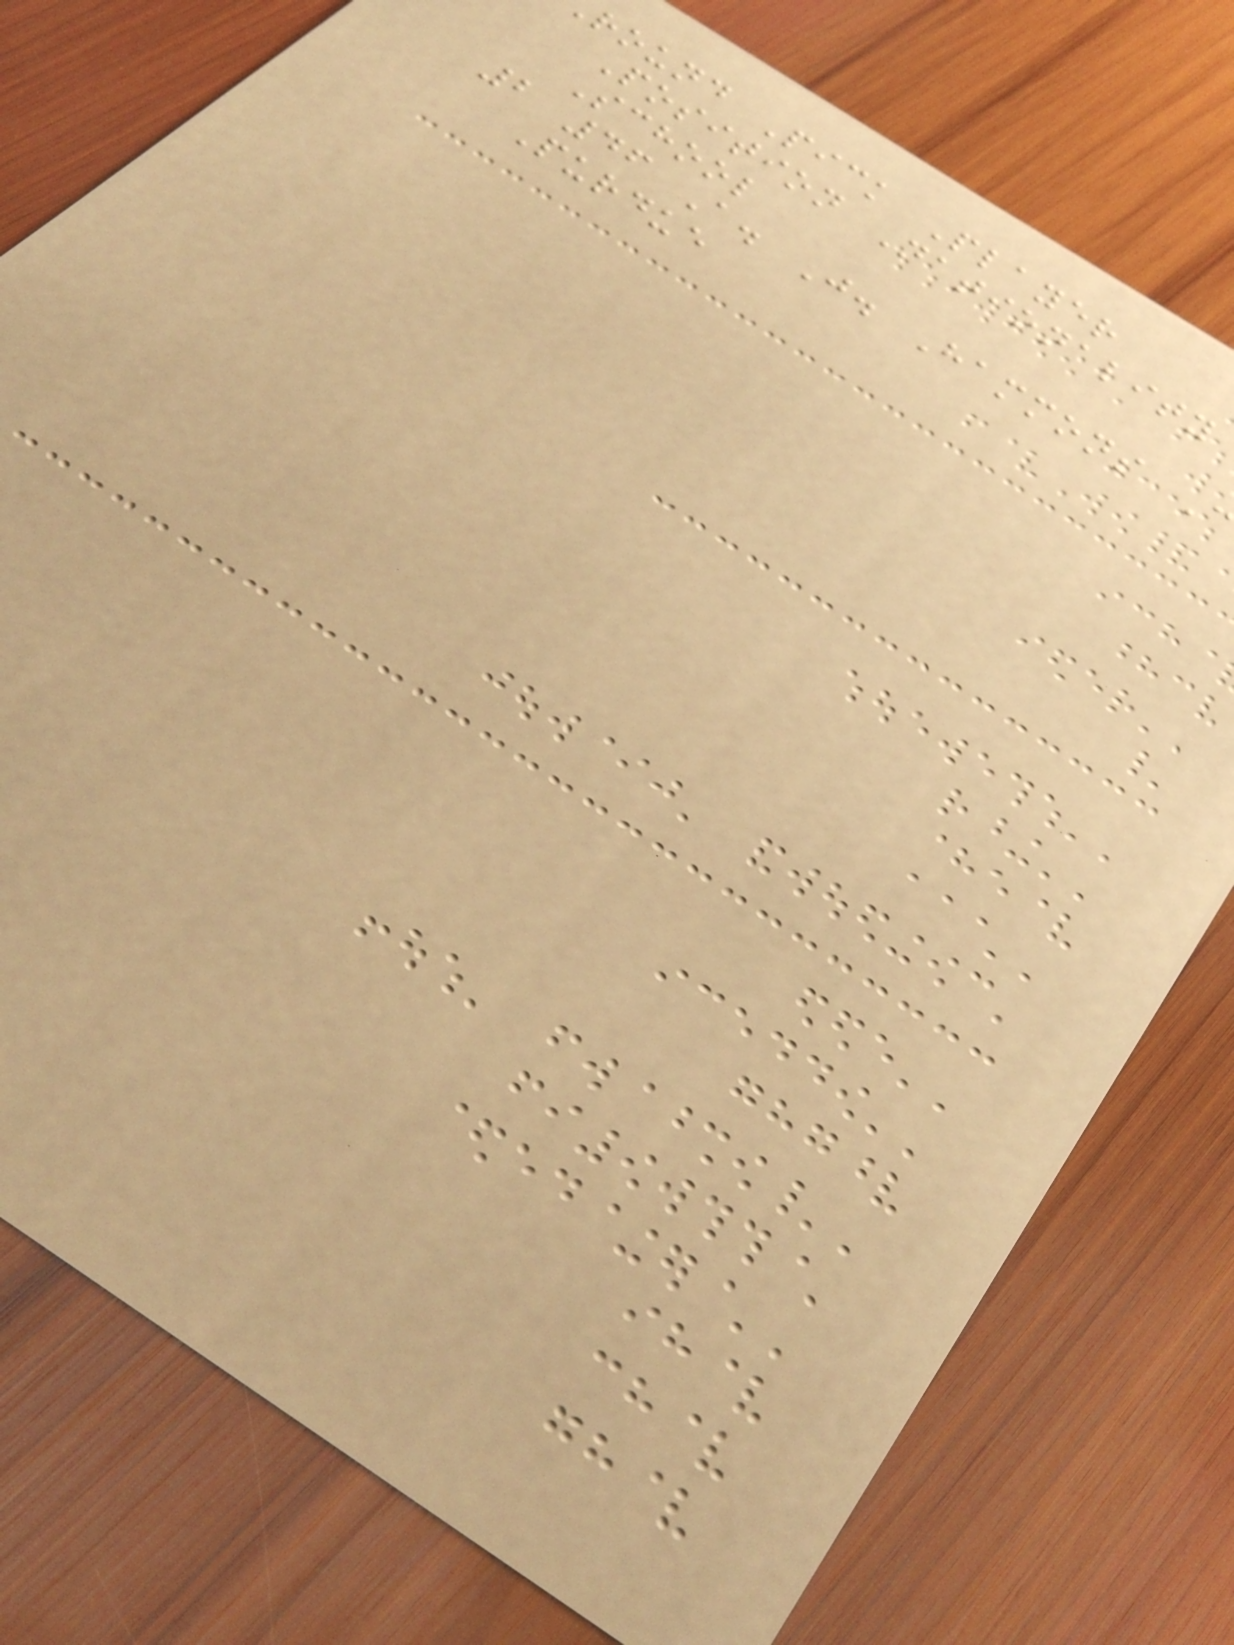round Pick Player
Position Nationality
School
2 46 A. J. Hammons
Purdue
